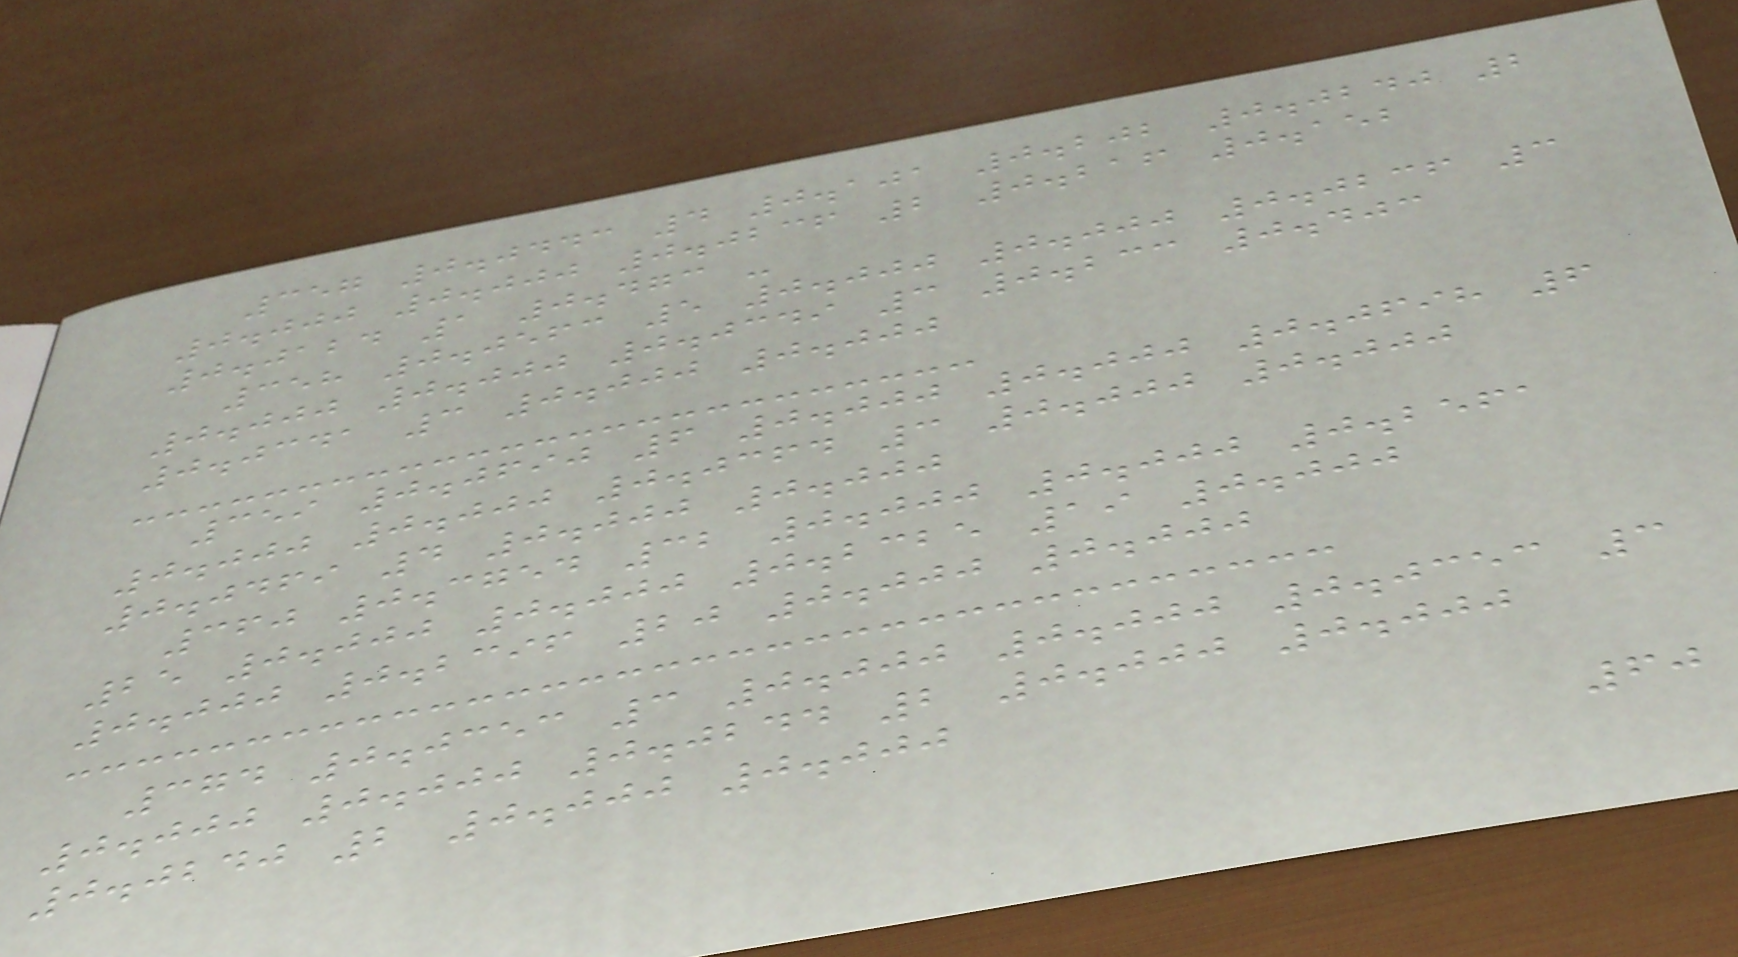357 0.0443 4 0.101 0.202 0.0240 2
0.000 0.000 0.0236 2 0.216 0.152
0.0124 1 0.473 -
358 0.0563 5 0.000 0.000 0.0236 3
0.000 0.000 0.0349 3 0.233 0.403
0.0341 3 0.000 0.000
359 0.0690 6 0.000 0.000 0.0698 6
0.000 0.000 0.0364 3 0.000 0.000
0.0469 4 0.000 0.000
360 0.3754 32 0.000 0.000 0.2561
25 0.000 0.000 0.2325 19 0.000
0.000 0.2396 20 0.000 0.000
374 0.0353 3 0.000 0.000 0.0353 3
0.000 0.000 0.0244 2 0.000 0.000
0.0240 2 0.000 0.000
60
